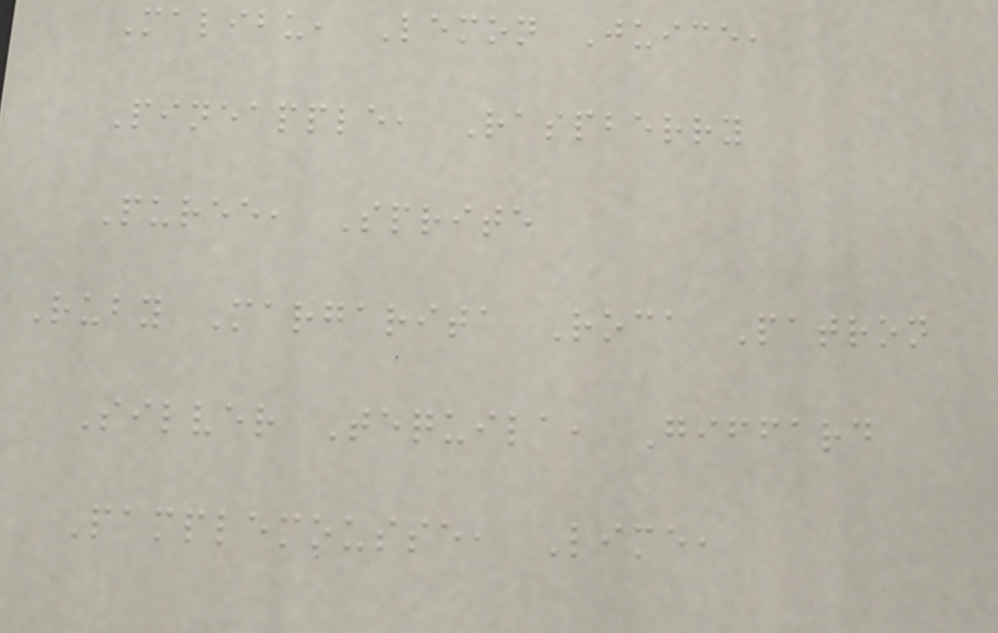Malibu, Lemon Juice,
Pineapple, Raspberry
Puree, Sprite
Ruby Margarita Roca Patron
Silver Tequila, Giffard
Pamplemousse, Lime,
